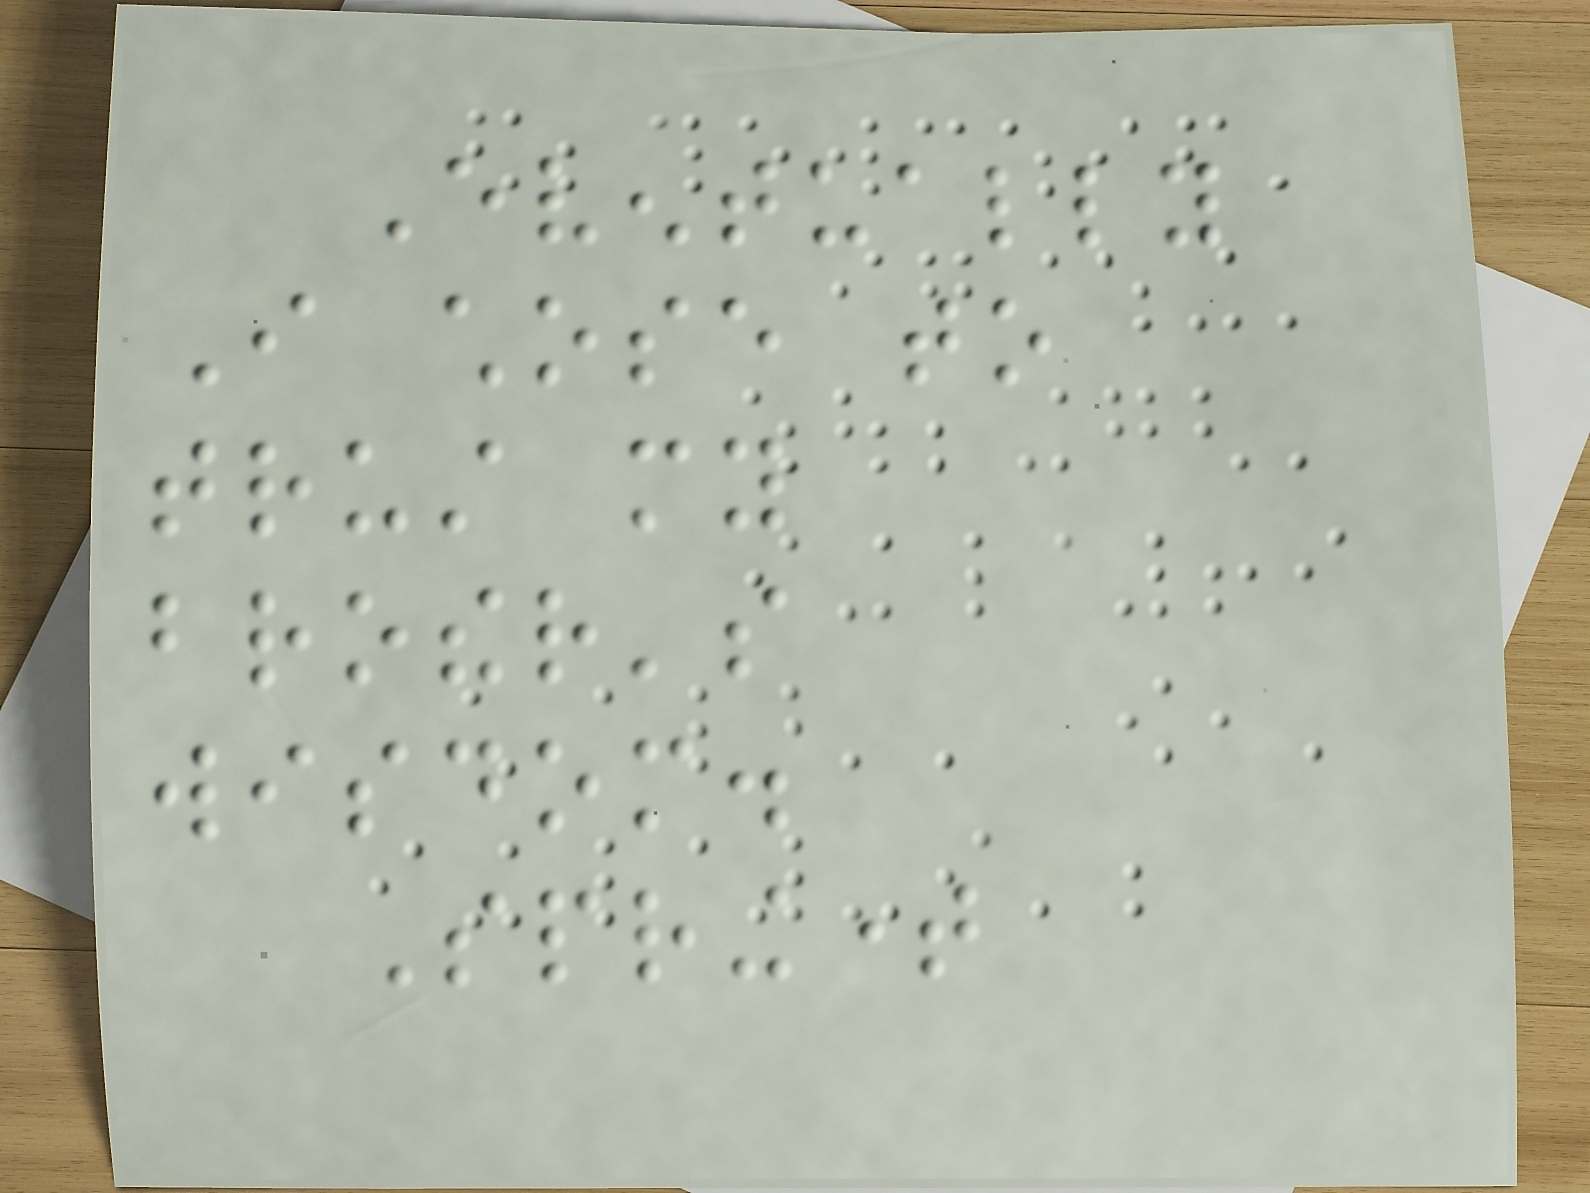Eventually
I chose to
trust my
brother's
wisdom.
Springtime
